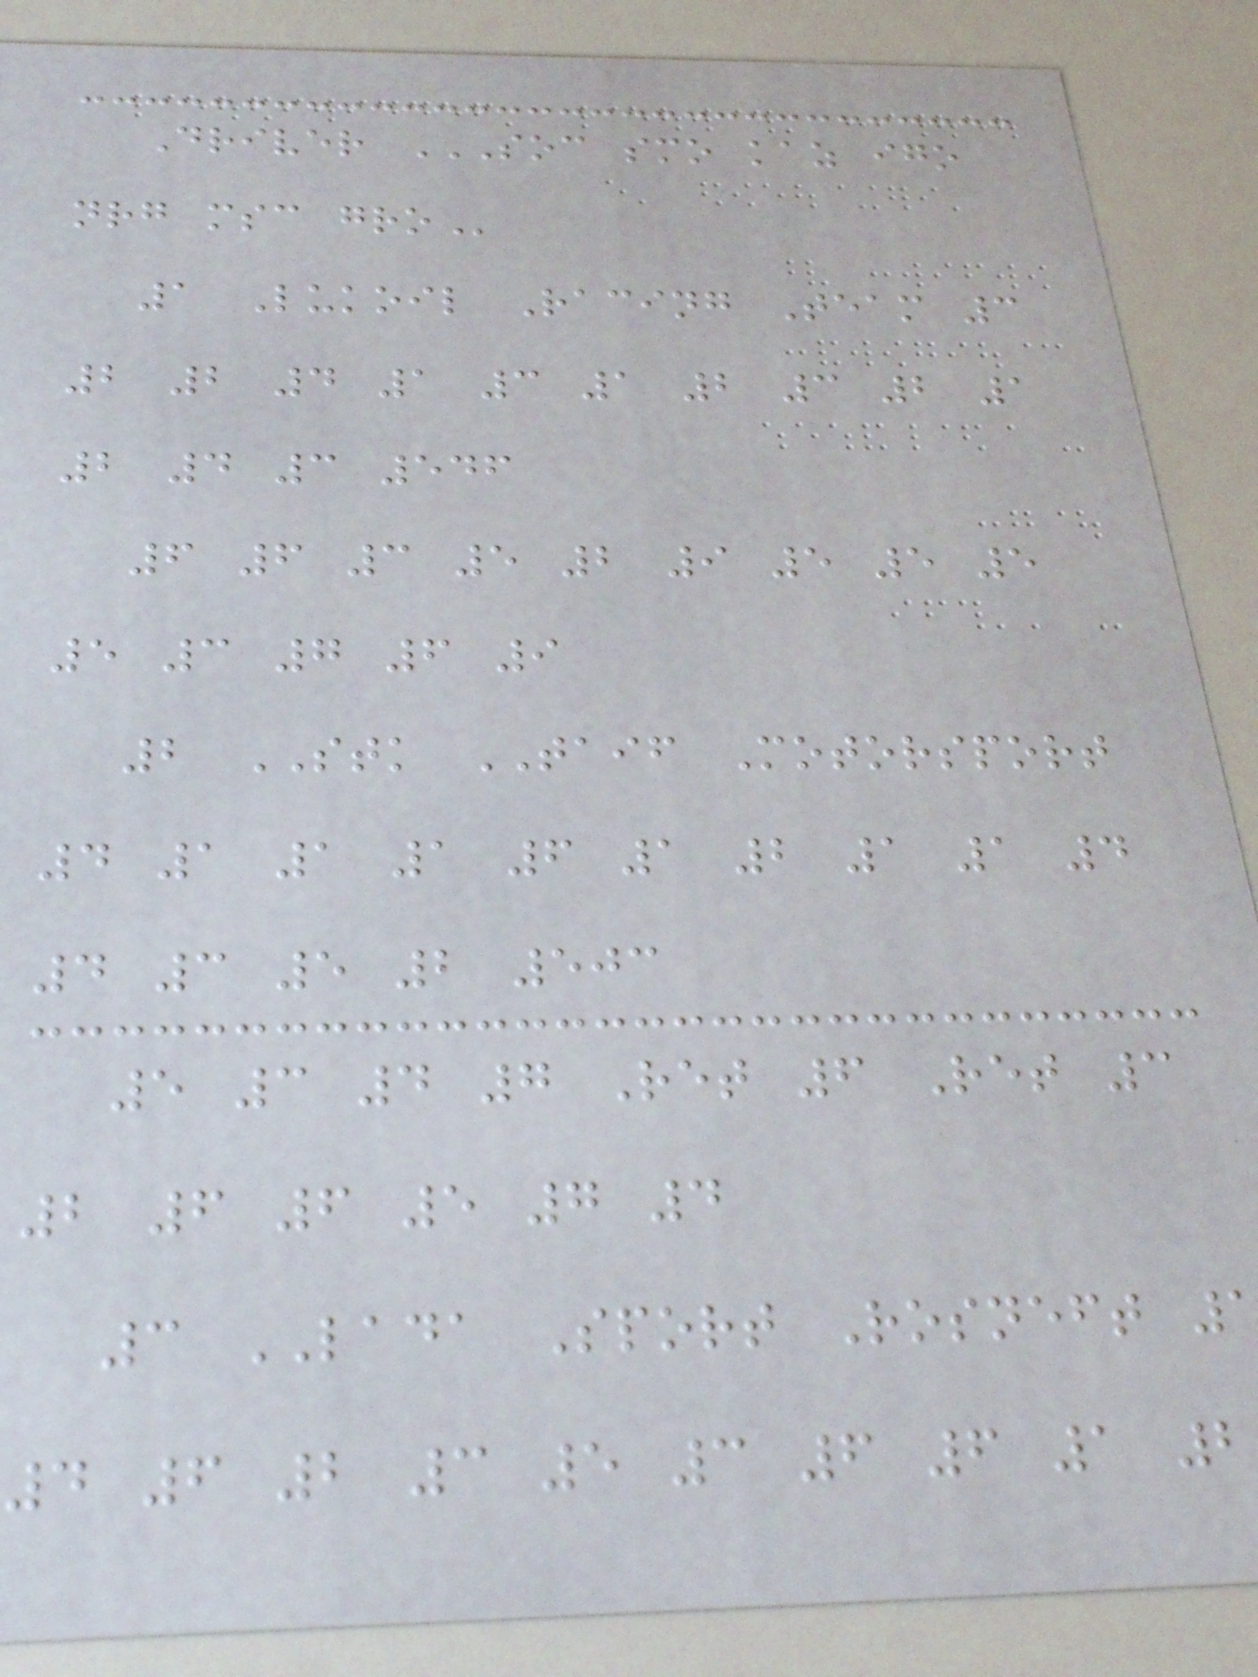Driver SOC SMO KAZ IGO
nrg msc
1 Lukoil Racing Team 3
2 2 4 1 3 1 2 3 2 1
2 4 3 546
6 6 3 5 2 9 5 5 5
5 3 7 6 9
2 STK TAIF Motorsport
4 1 1 1 6 1 2 1 1 4
4 3 5 2 503
5 3 4 7 Ret 6 Ret 3
2 6 6 5 7 4
3 LADA Sport Rosneft
4 6 2 3 5 3 6 6 1 2
